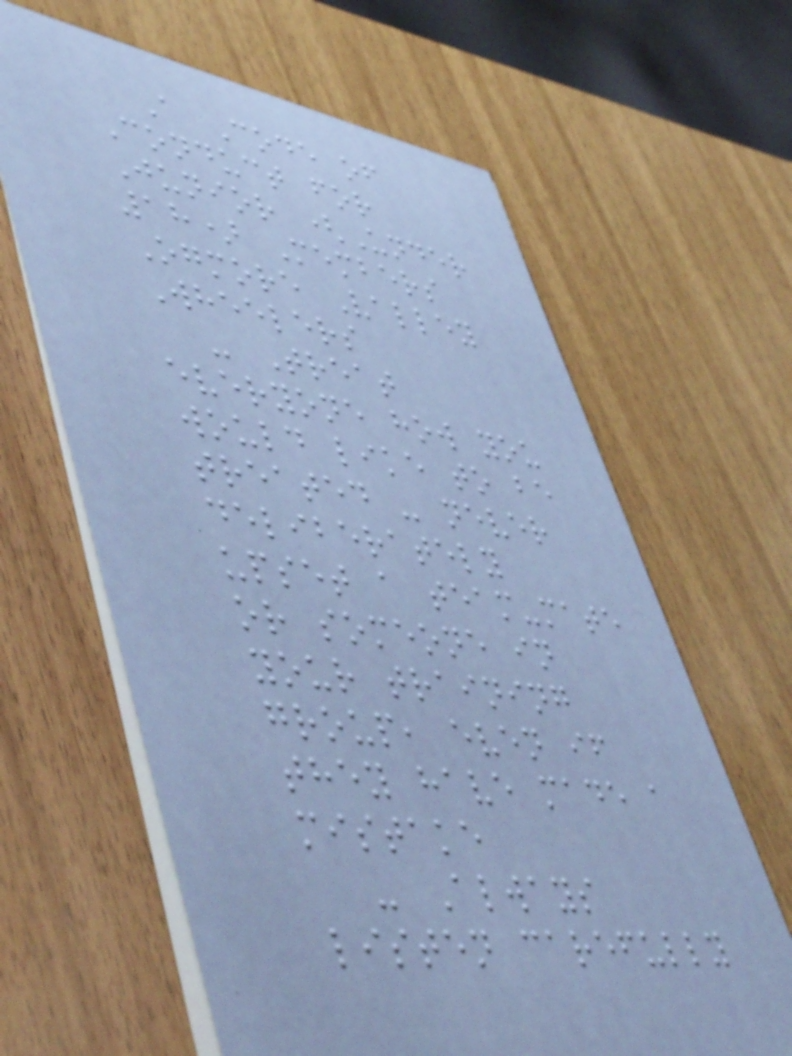A Code of
Conduct for
Junior (Under
18) Members
Ogmore Valley
Wheelers
- Treat
everyone how you
would like to be
treated - never
deliberately
upset a team-mate
or someone in
your training
group, even if
they have made a
mistake
- Always
listen carefully
